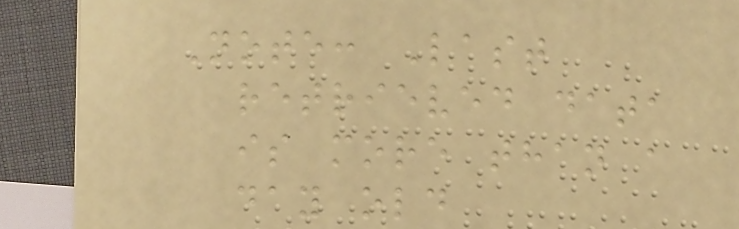Note: Last
retrieved data
is more than a
day old
